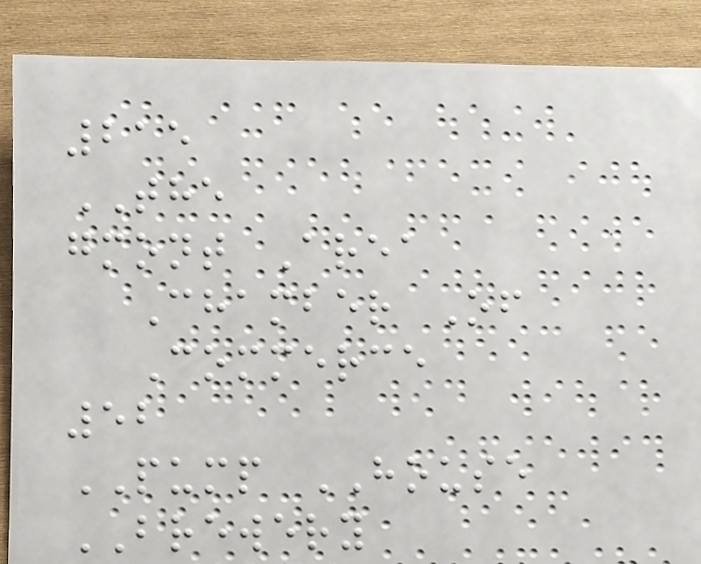215
THE
gmont Area
Chamber Of
Commerce
52
PUMP HOUSE
BREWERY
